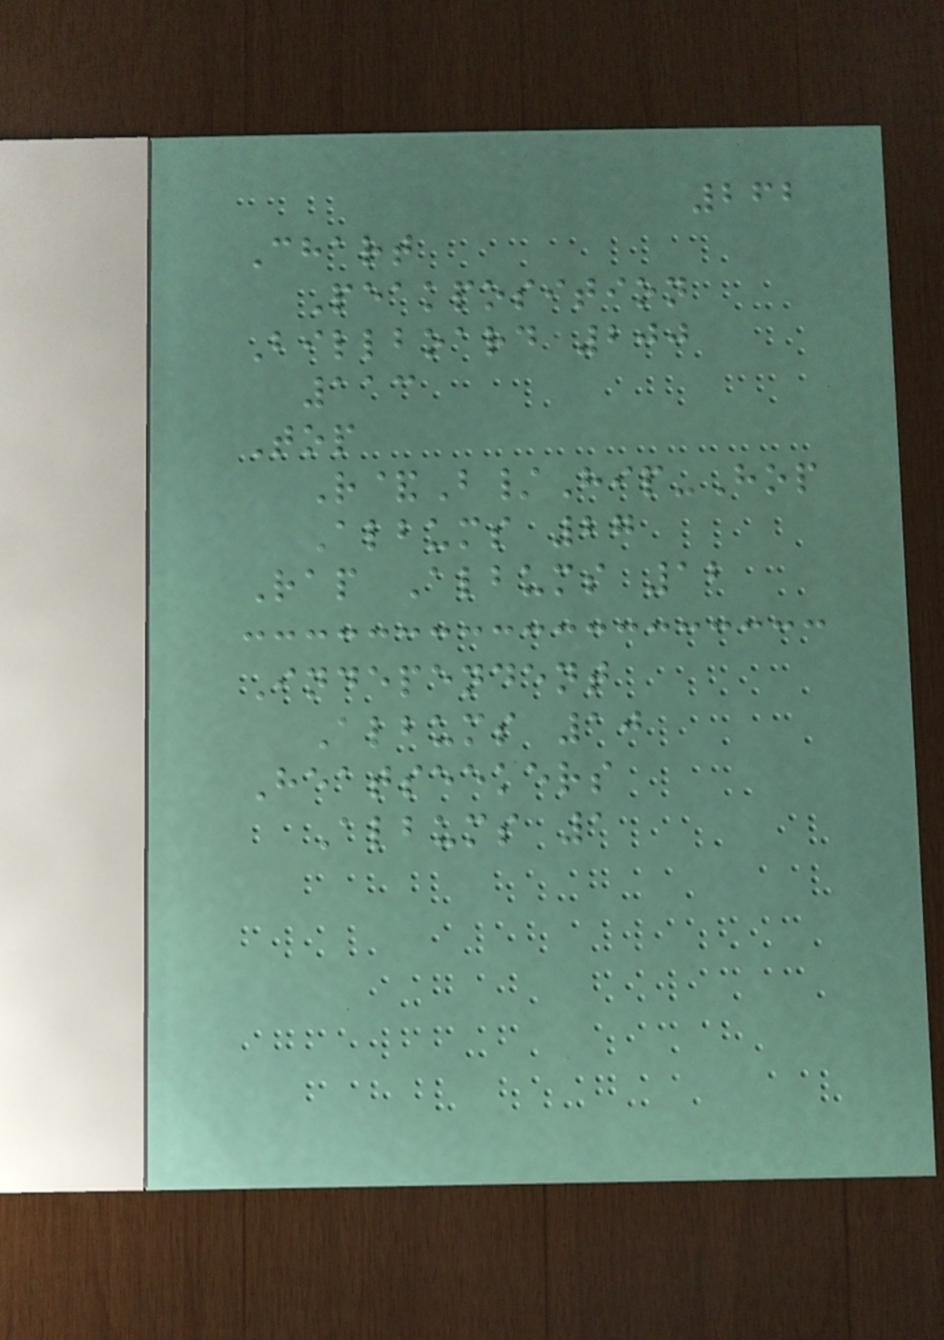262
Chart
Peakposition
Billboard 200
113
Top
R&B/Hip-Hop
Albums 27
Rap Albums 12
Independent
Albums 10
Heatseekers
Albums 1
